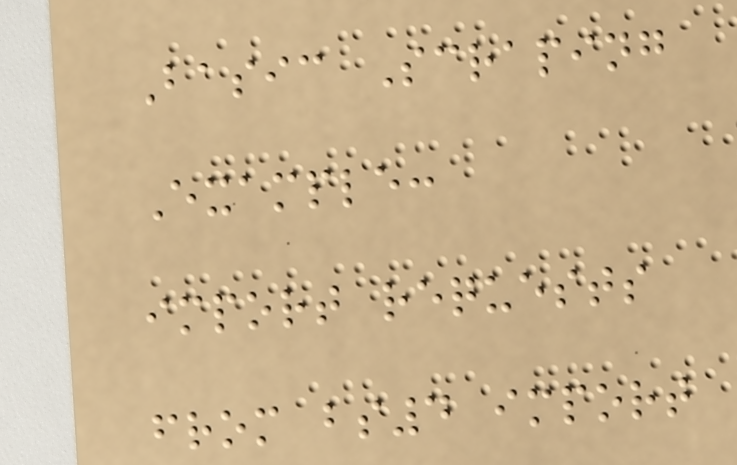Basic Scraping
Example:
import requests
from bs4 import
